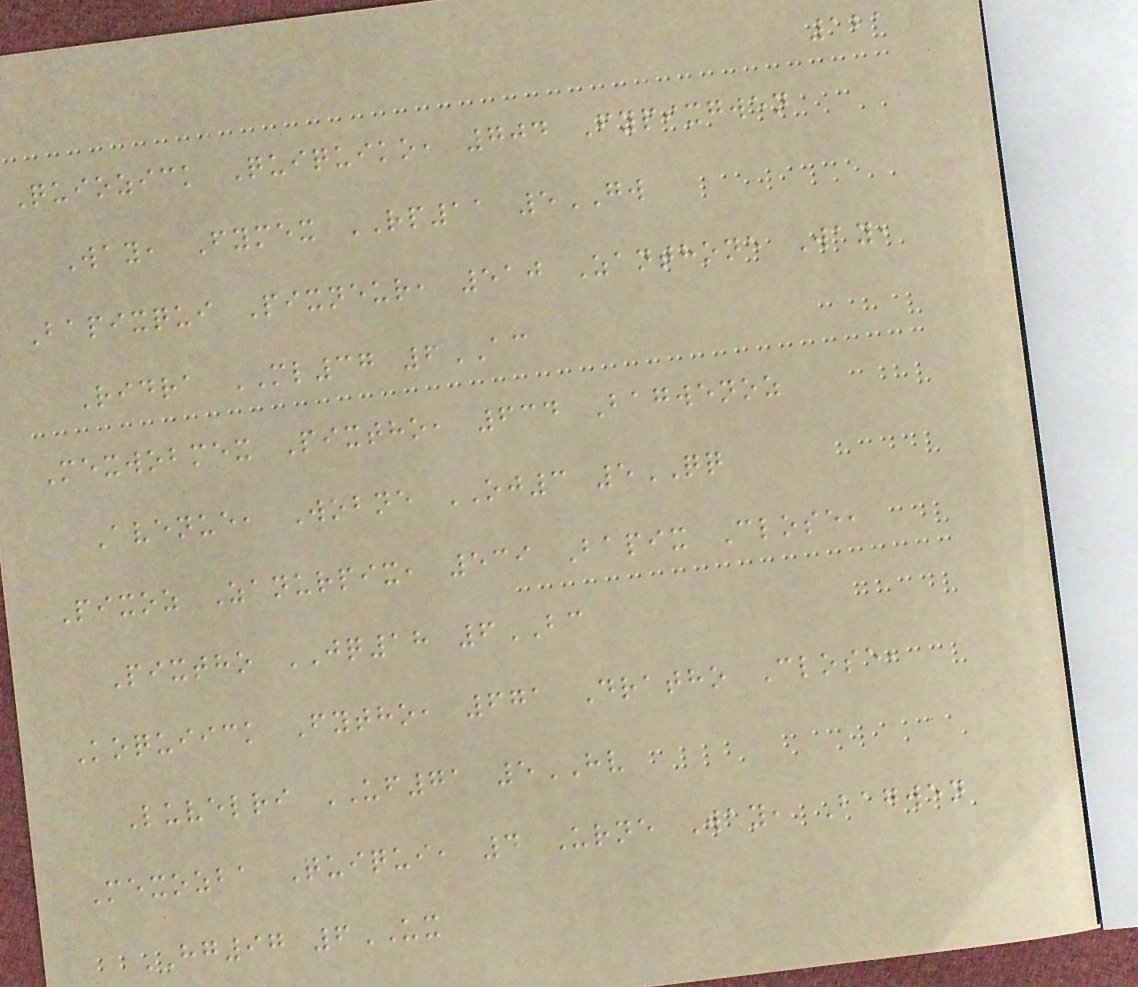121
Quiozick Quiquiko, 704 Fypixgwen
Way, Fymex RP11 5GW
Bapixqui Pixneur, 510 Zanthone Way,
Ridra ML37 6AC
Mexwobmex Pixtho, 634 Bagwenoz
Avenue, Wobne OJ3 5QQ
Pixoz Zanurpix, 539 Bapix Close,
Pixtho JQ18 6BC
Koquiick Fytho, 671 Dratho Close,
Luvelri UF71 5HV
Mexozba Quiqui, 4 Urne Way, Bagwen
HG97 6UX
